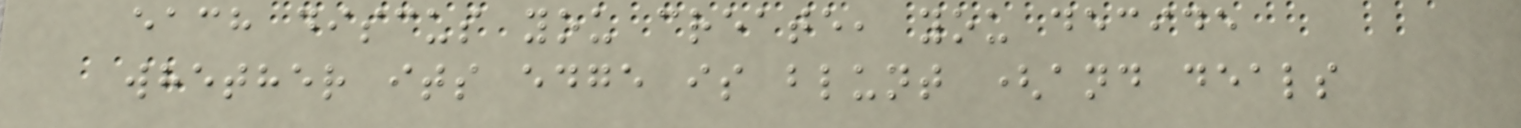each discus you create, you decide
whether its edge is blunt (and deals
